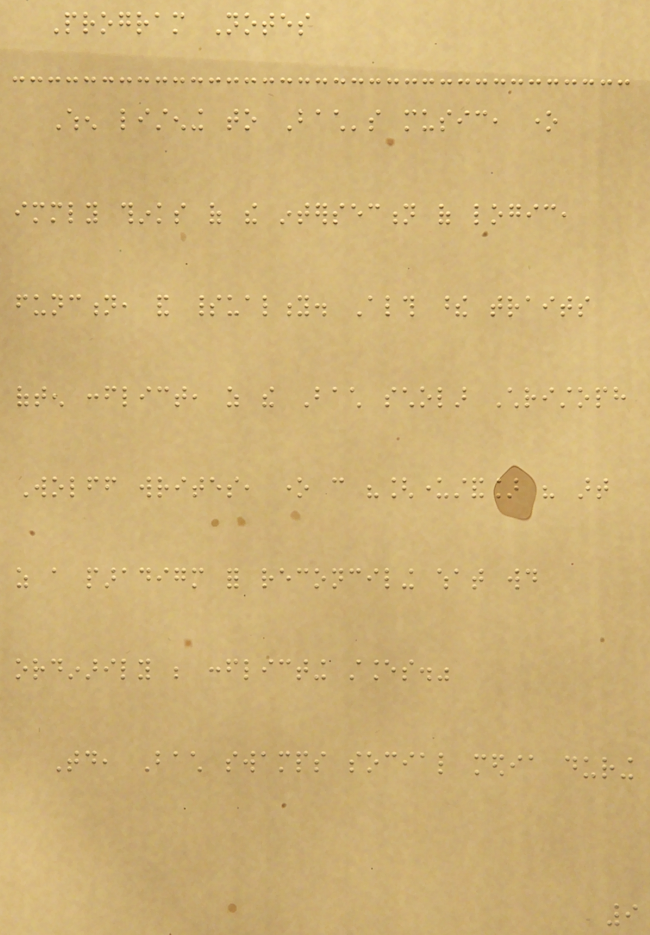Program Notes
When listening to Bach's music, one
immediately thinks of the intersection of logic,
function, and spirituality. Although these traits
often conflict, as the Bach scholar Christoph
Wolff writes, one can "[understand] his art
as a paradigm for reconciling what would
ordinarily be conflicting stances."
Today, Bach swamps social media during
9
